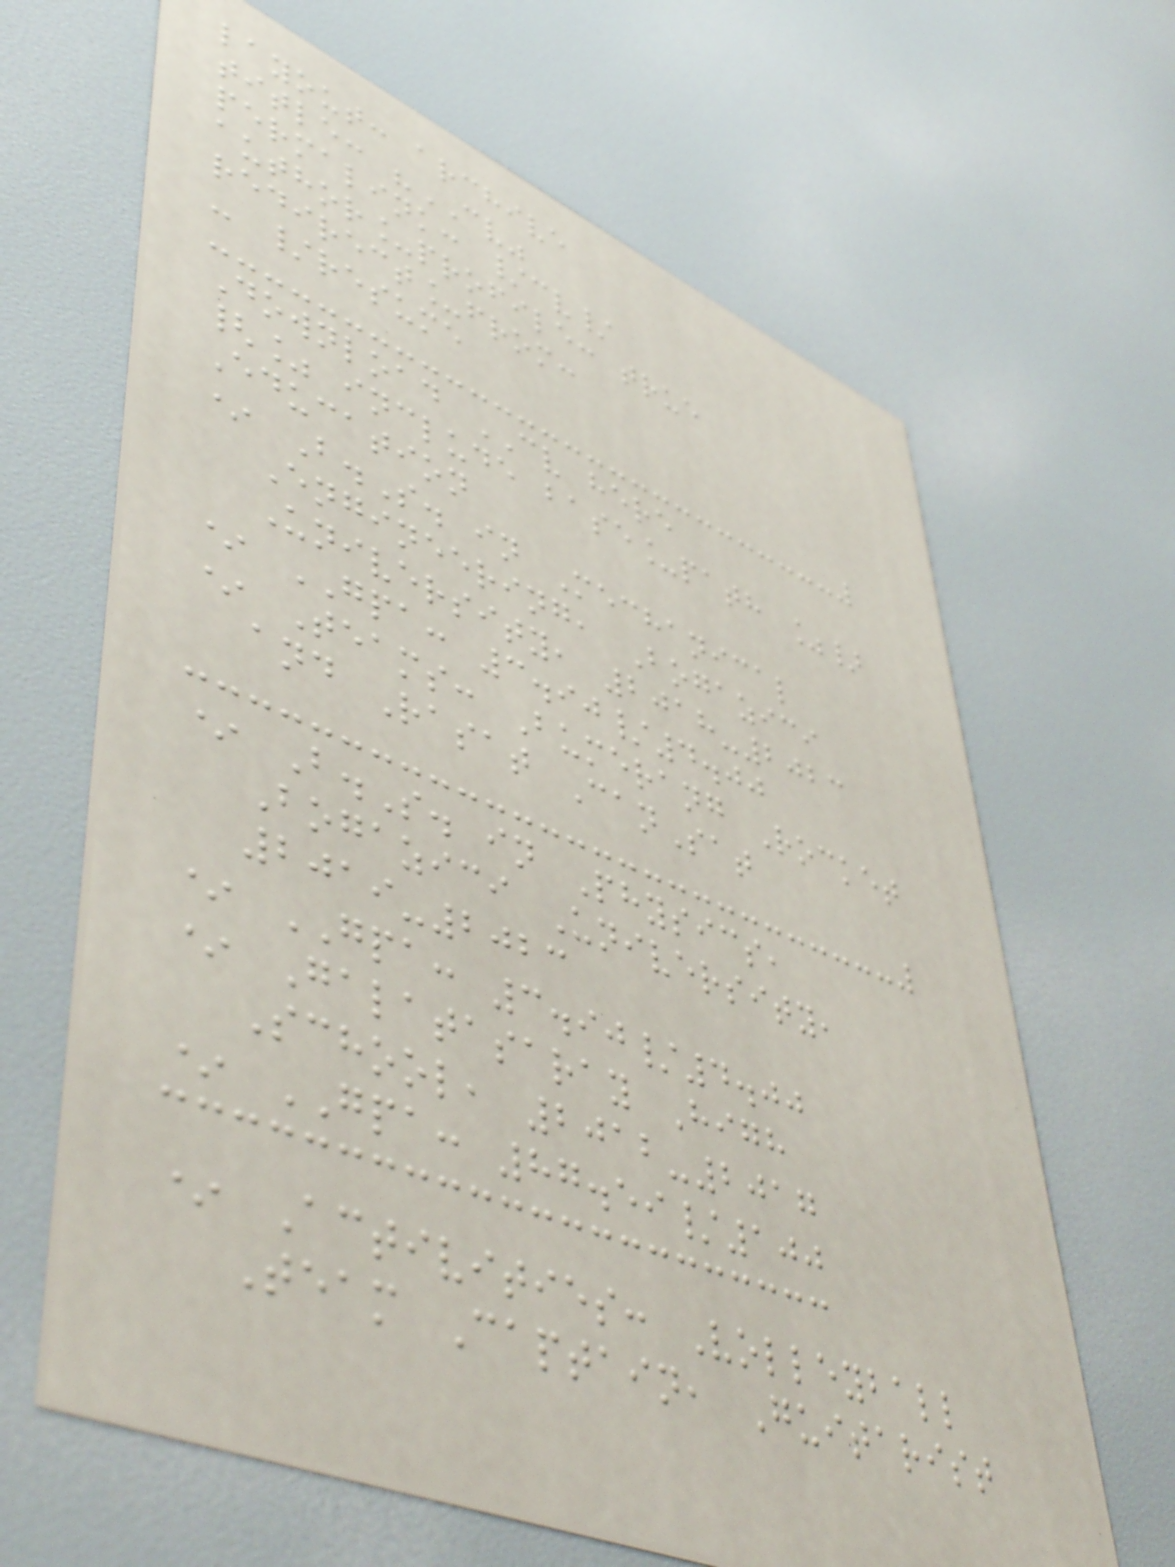layout: archive
title: "CV"
permalink: /cv/
author_profile: true
redirect_from:
- /resume
Download CV here
{% include base_path %}
Education
* B.S. in Mechanical
Engineering, Bogazici
University, 2018-2023
* GPA: 3.90/4.00
* Teams: Bumerang Rocket
and Rasat CanSat
* B.S. in Physics,
Bogazici University,
2019-2023
* GPA: 3.90/4.00
* Galatasaray High
School, 2012-2017
* GPA: 87.59/100
* Activities: Volleyball
Team Captain, Guitarist
